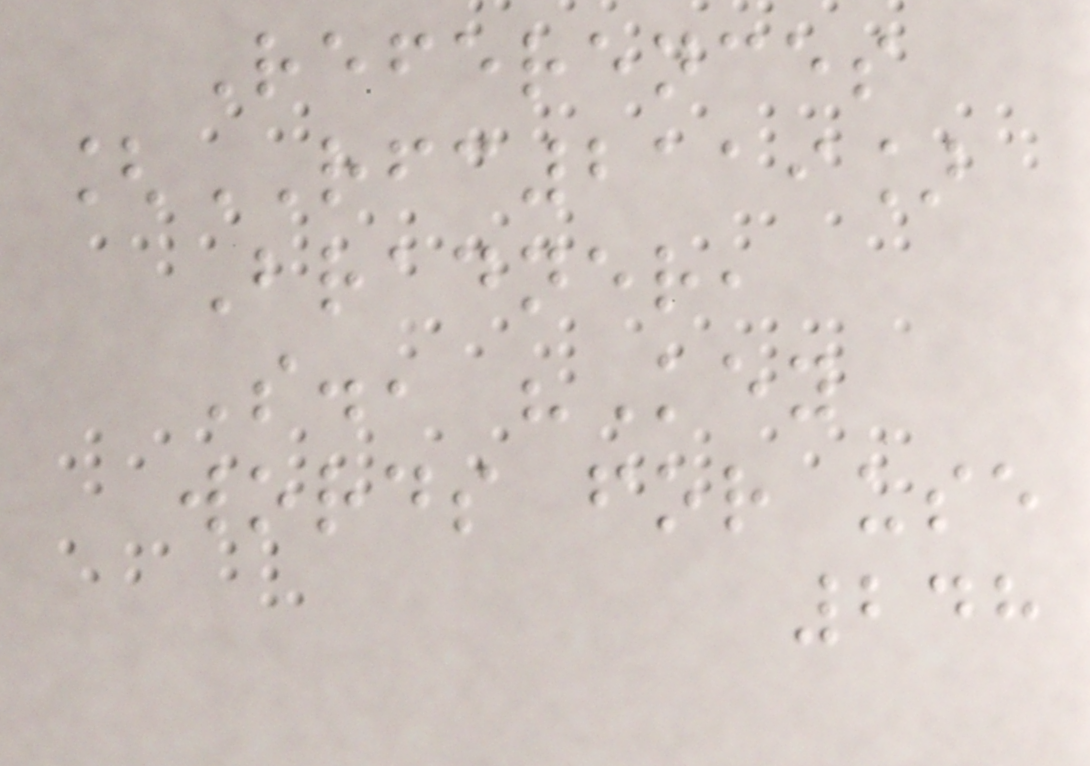References
[RFC2119]
Bradner,
S., "Key
words for use
248
